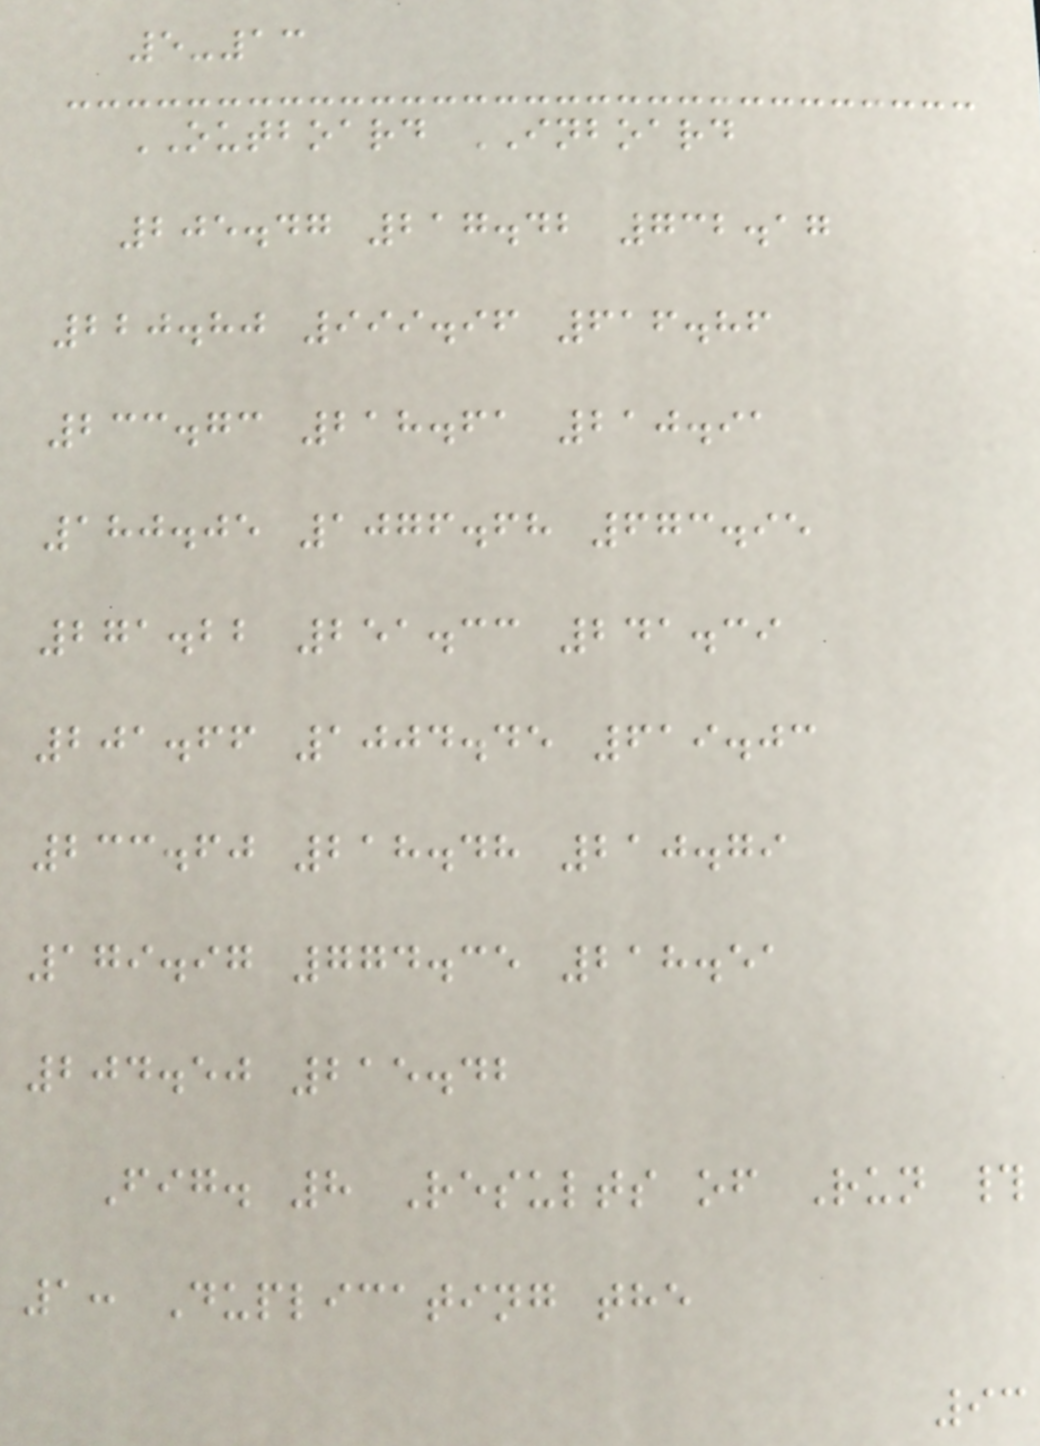5-13
OUTBOARD INBOARD
205.47 217.42 732.17
220.80 999.96 616.86
233.73 218.61 210.91
180.05 1076.68 673.95
271.22 251.33 241.39
201.66 1004.45 619.03
233.60 218.48 210.79
179.97 774.35 218.51
204.50 215.42
Fig. 8 Results of Run #
1: Duplicating the
93
